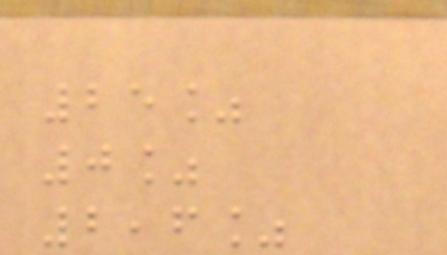25%
0%
2,6%
